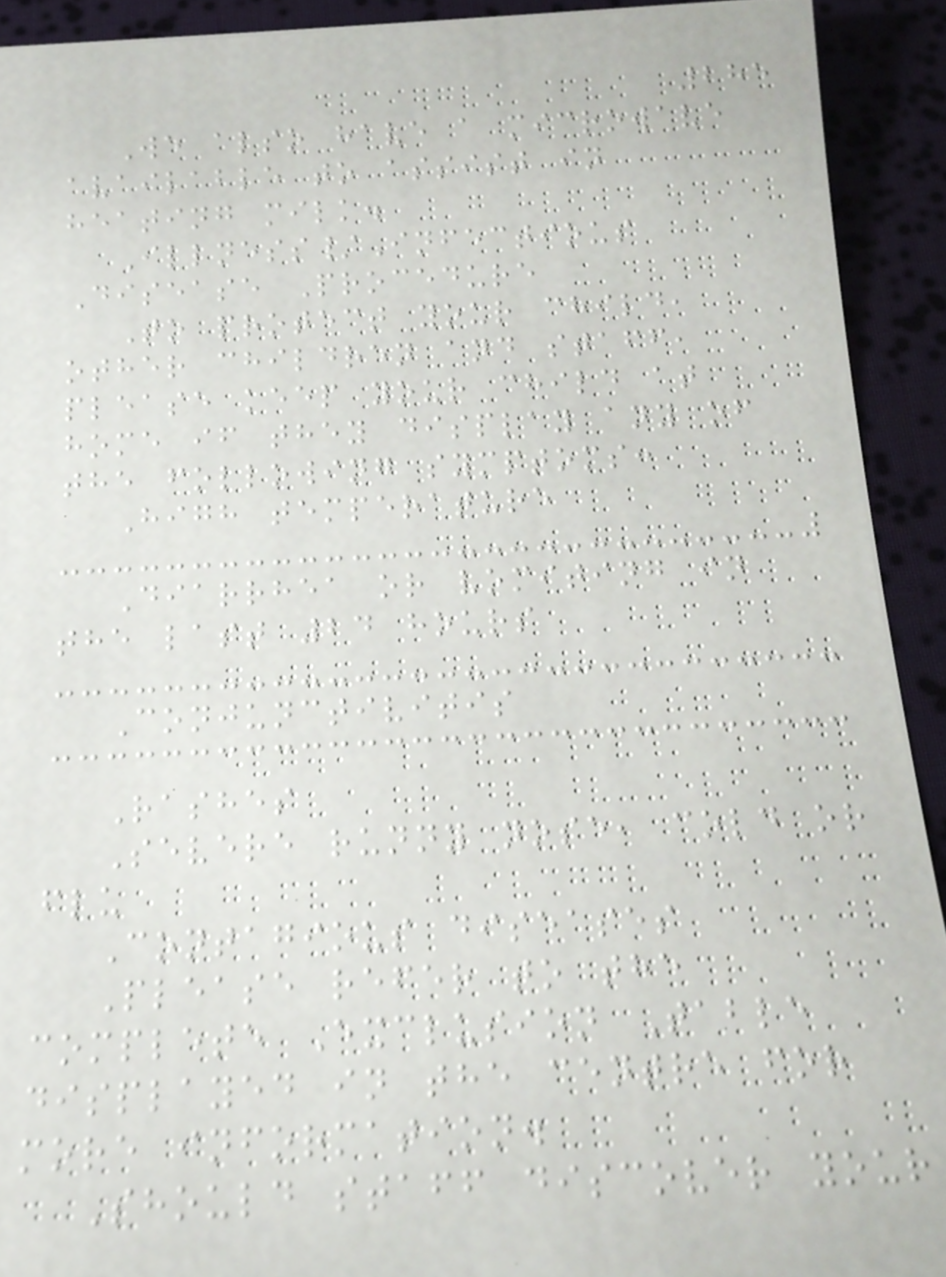285
We also have a microwave
available to assist in
heating milk.
Illness/Infectious
Disease Procedure
To protect your child,
other children and staff,
please keep your child at
home if they display any of
the following symptoms:
High temperature
Diarrhea or vomiting in
the last 24 hours
Conjunctivitis
Rashes
Severe runny nose, cold or
flu
Contagious diseases
Please refer to the
complete Exclusion Table
displayed in the centre for
more information.
Should staff discover your
